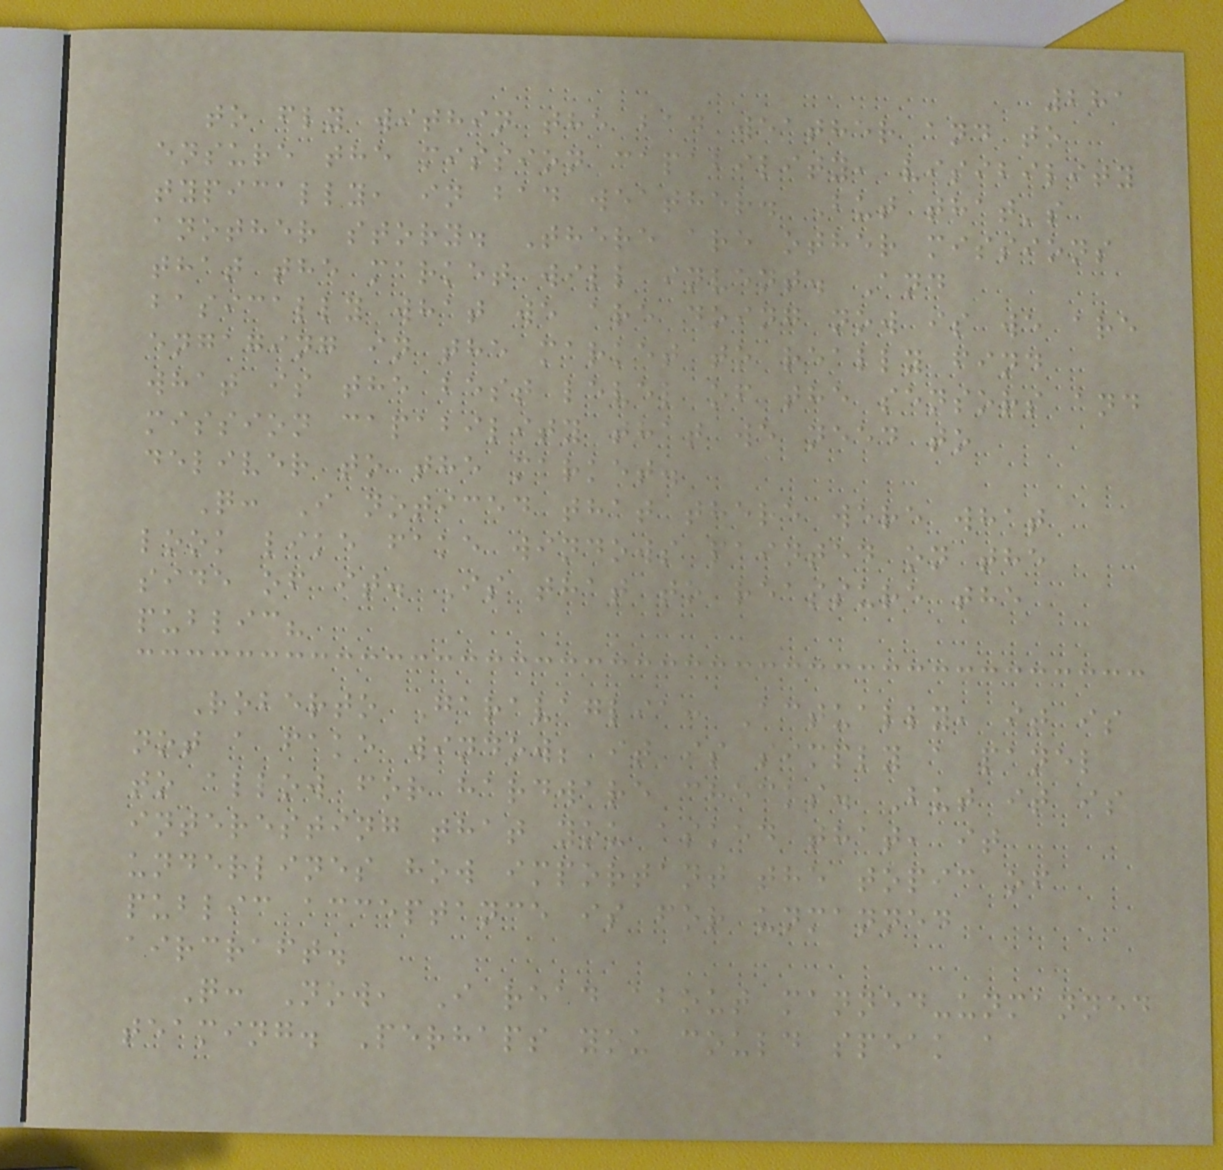281
to fly within the bad weather and to
ensure the mission capability, visibility
typically, in bad weather. But that's
another story. There are other missions
that the market will invent. And
basically what we are doing now is we are
engaging in the market to really find
what is the best level of the sensors and
mission capability that we need to
deliver to the market.
Q: I noticed that there were what
look like fake windows painted on the
side of it. Is that to reassure the
public?
Roberto Garavaglia: Actually, it is
not a fake window; it is simply a panel
to allow for hardware checks. But it is
interesting that you asked that, it
underlines how important the topic of
public acceptance is for unmanned
aircraft.
Q: Now, I read about manned-unmanned
teaming. Perhaps you could speak a
